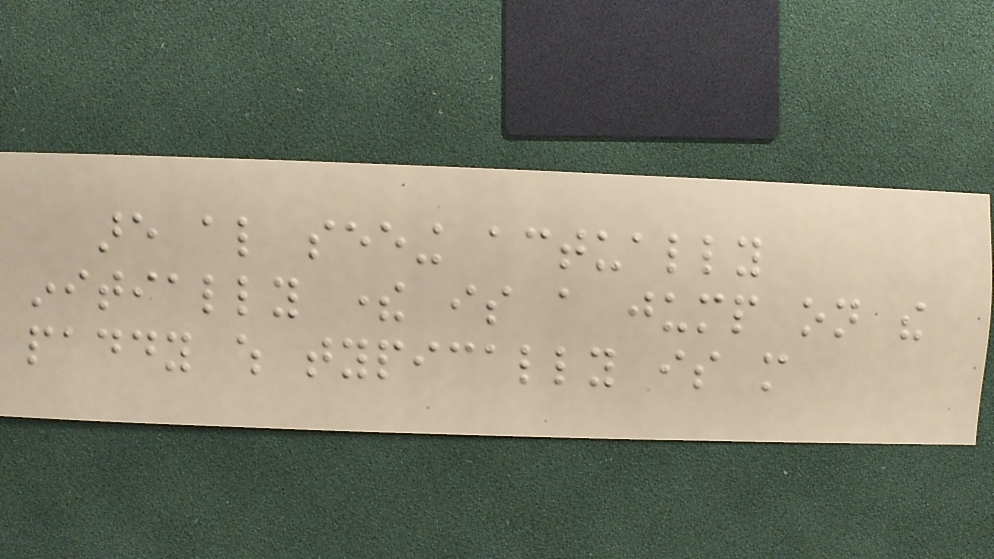are also seeing actually
initially there is a jump on the
paddy which typically is more
